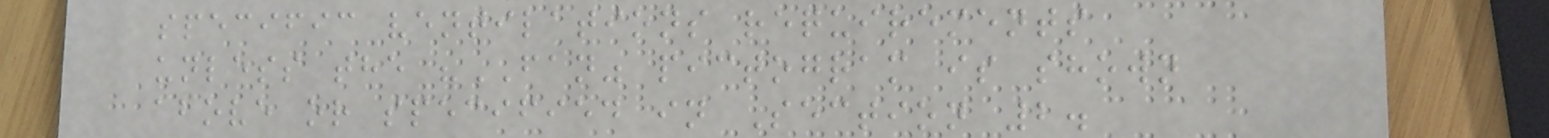specific ventilations requirements
unless the "FAN" pictogram is shown
above or specified in Section 2.
